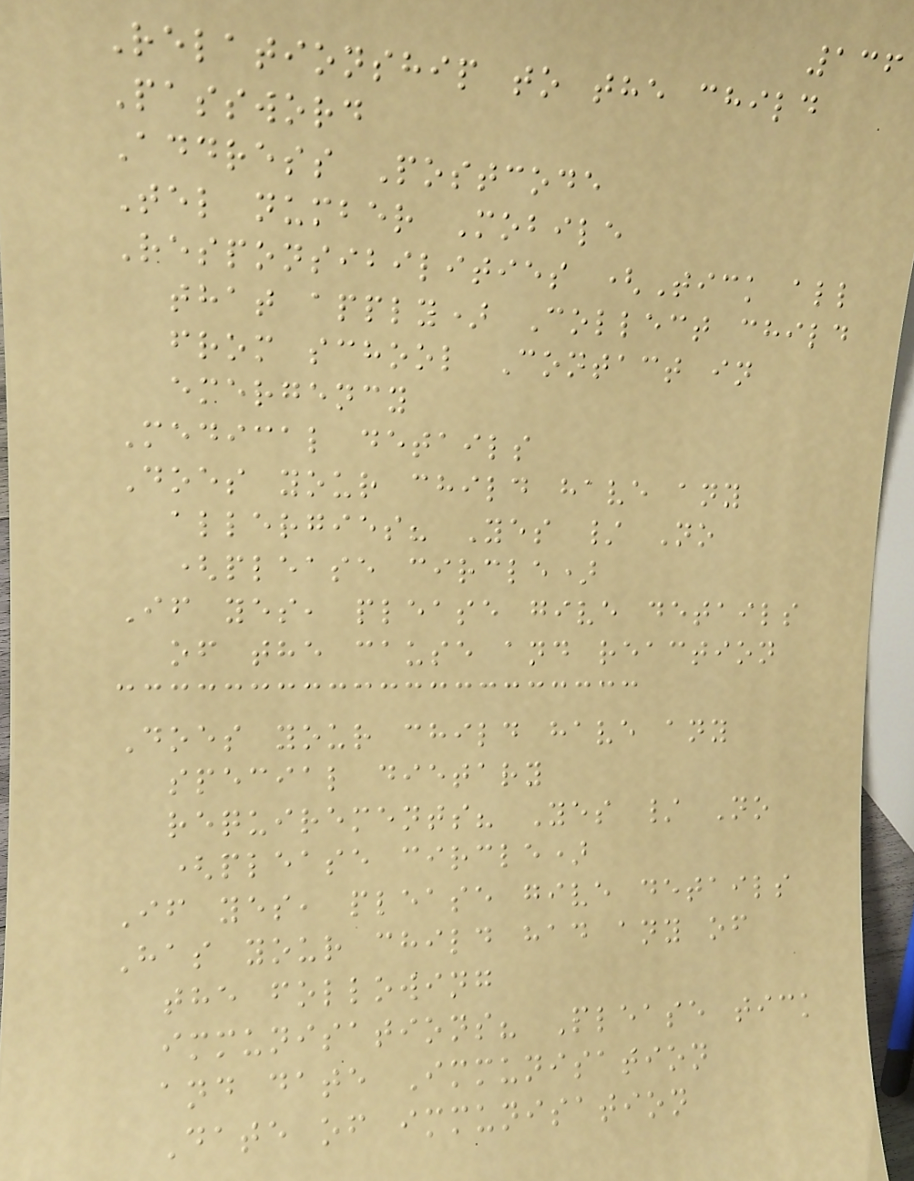136
Relationship to the child
Password
Address Postcode
Tel number Mobile
Responsibilities (Tick all
that apply) Collect child
from school Contact in
emergency
Medical details
Does your child have any
allergies? Yes / No
(please circle)
If yes, please give details
of the cause and reaction
Does your child have any
special dietary
requirements? Yes / No
(please circle)
If yes, please give details
Has your child had any of
the following
immunisations? Please tick
and date Immunisation
Date of immunisation
